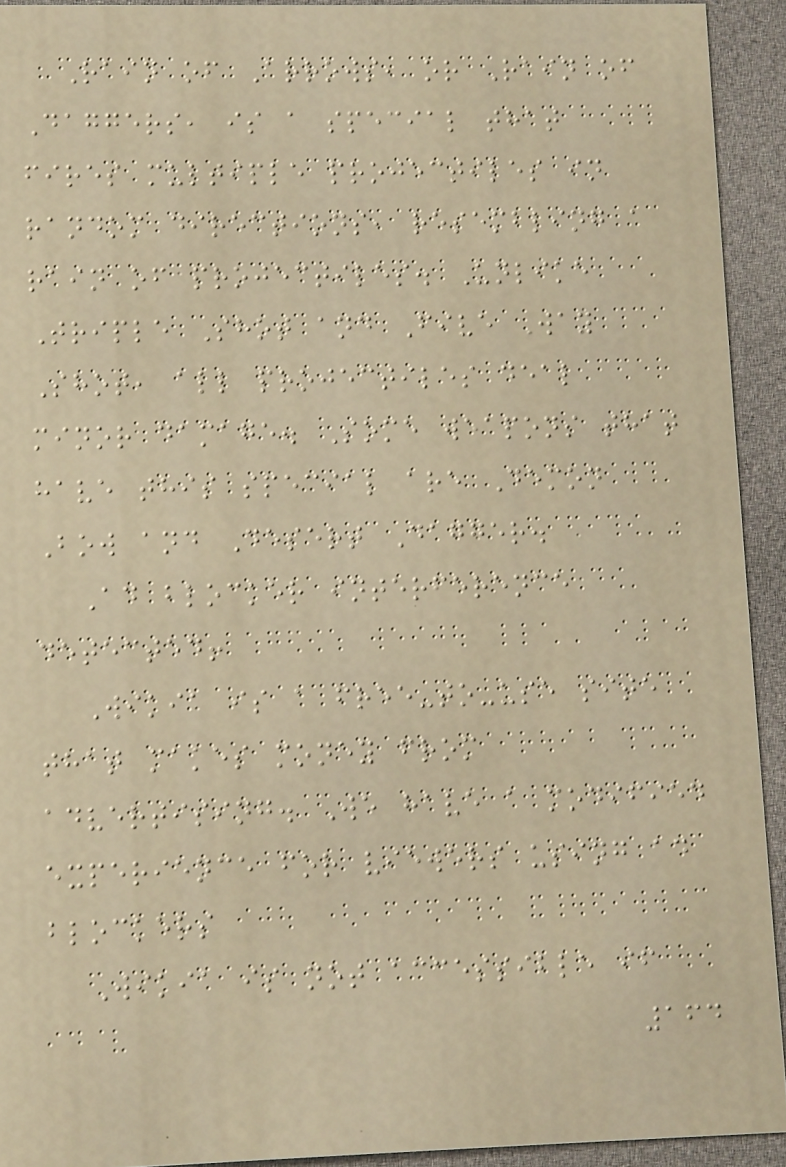Rain of Arrows, or Rain of
Daggers, is a special that
fires multiple projectiles in
random directions, resembling a
rain of projectiles. Unlike
Triple Shot and Five Way
Shot, all projectiles deal
minor damage. Some weapons that
have this special are Demon
Bow and Desert Dagger.
Ad blocker interference
detected!
Wikia is a free-to-use site
that makes money from
advertising. We have a modified
experience for viewers using ad
blockers
Wikia is not accessible if
164
